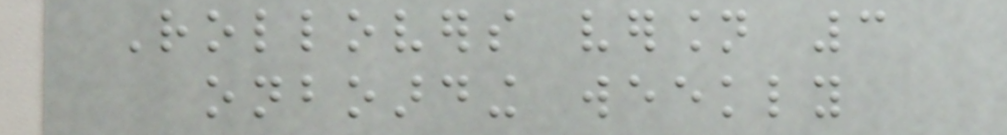Rollovers version 3
onboarding weekly
